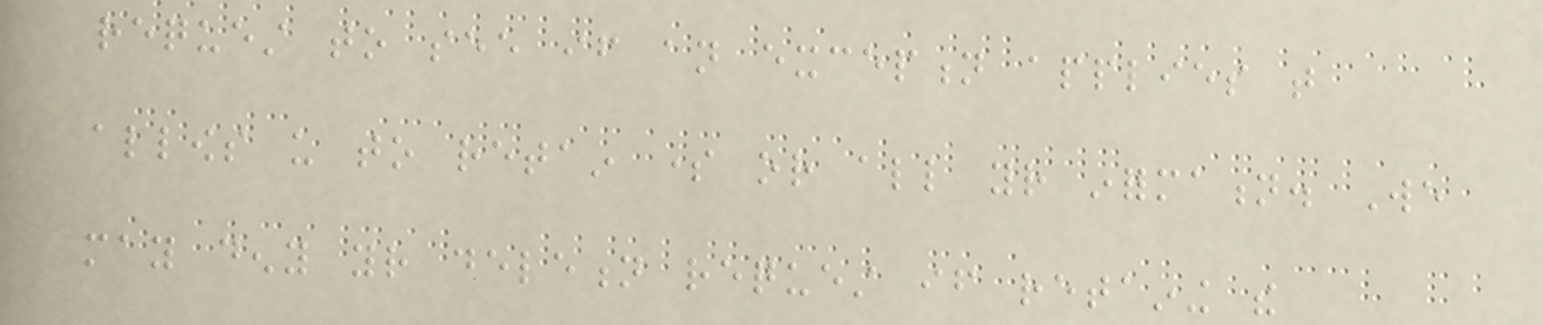request to see if an exception applies that
allows us to retain some or all your information. We
may deny your deletion request if retaining the
